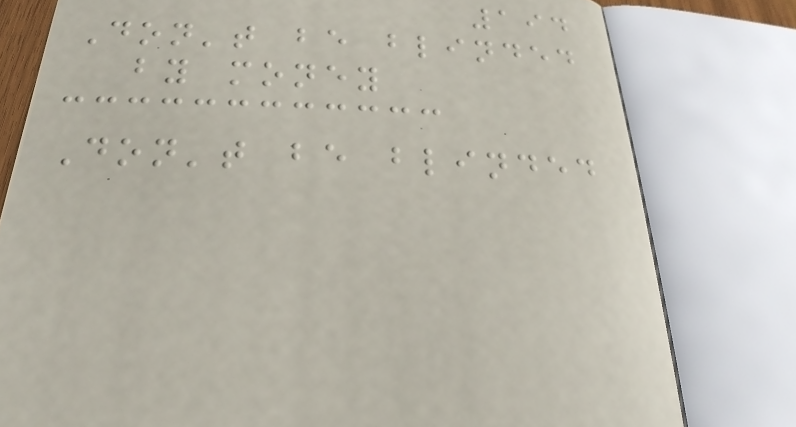194
Don't be blinded
by money
Don't be blinded
